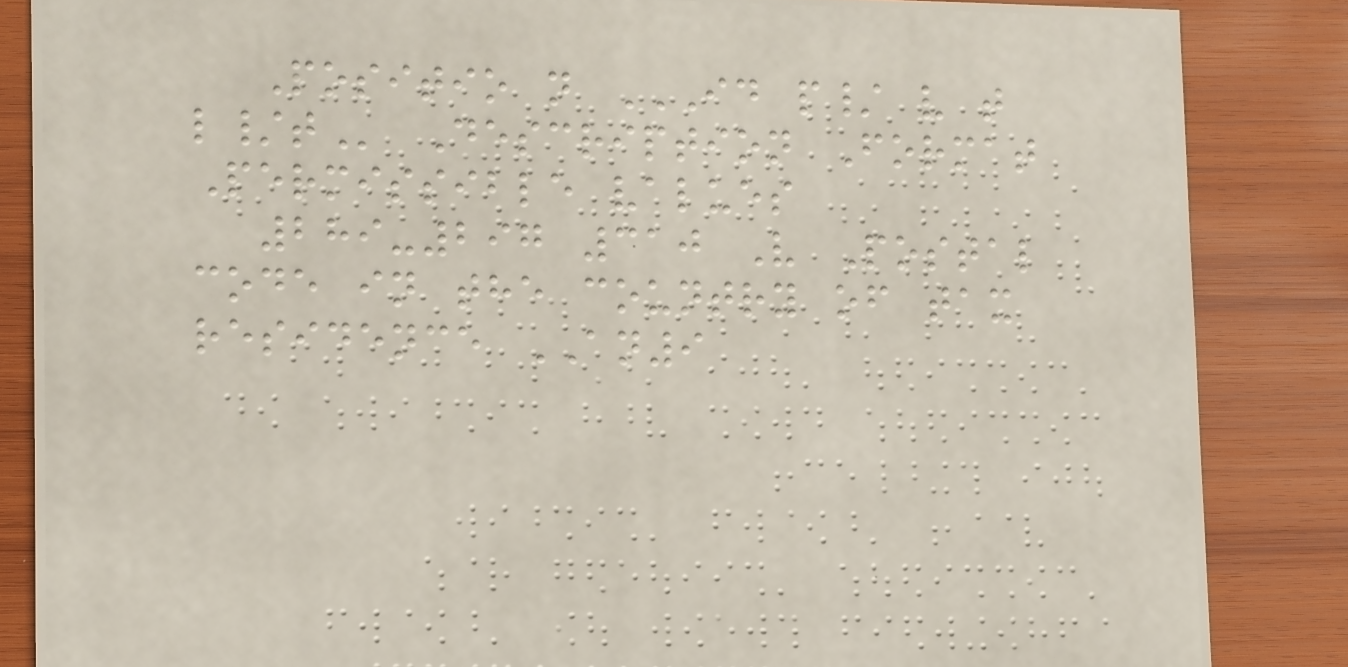Positio n ID P/ V T
L/T Description Format
Permissible values
289-297 310 V Postal
code in the country of tax
residence AN9
